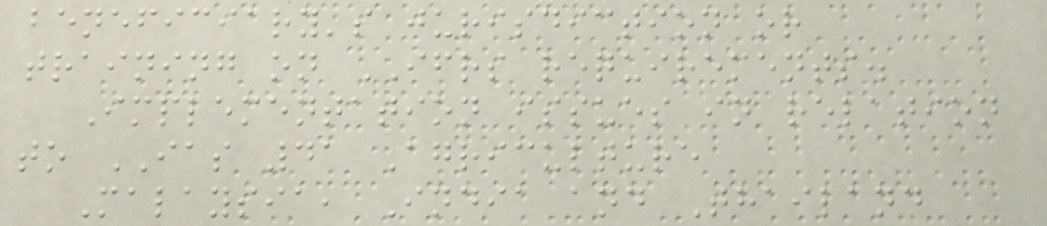beneficiary's jurisdiction or
training on IFRS requirements.
Implementation issues in relation
to IAS 41 Agriculture
Malaysia, India and Thailand
